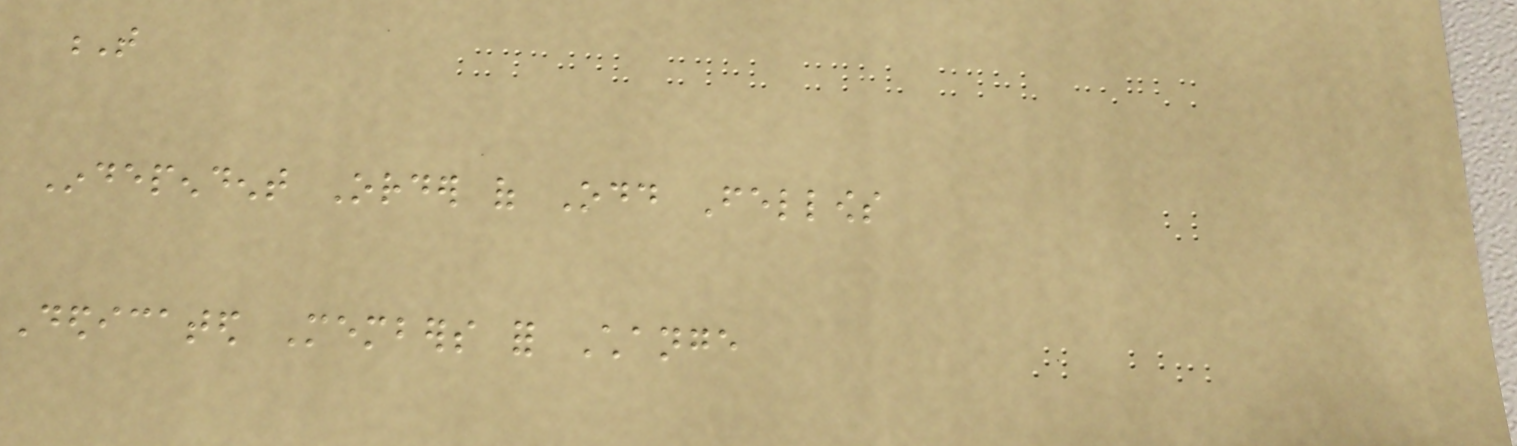T
Independent Order of Odd Fellows
Dedicated Members for Change
